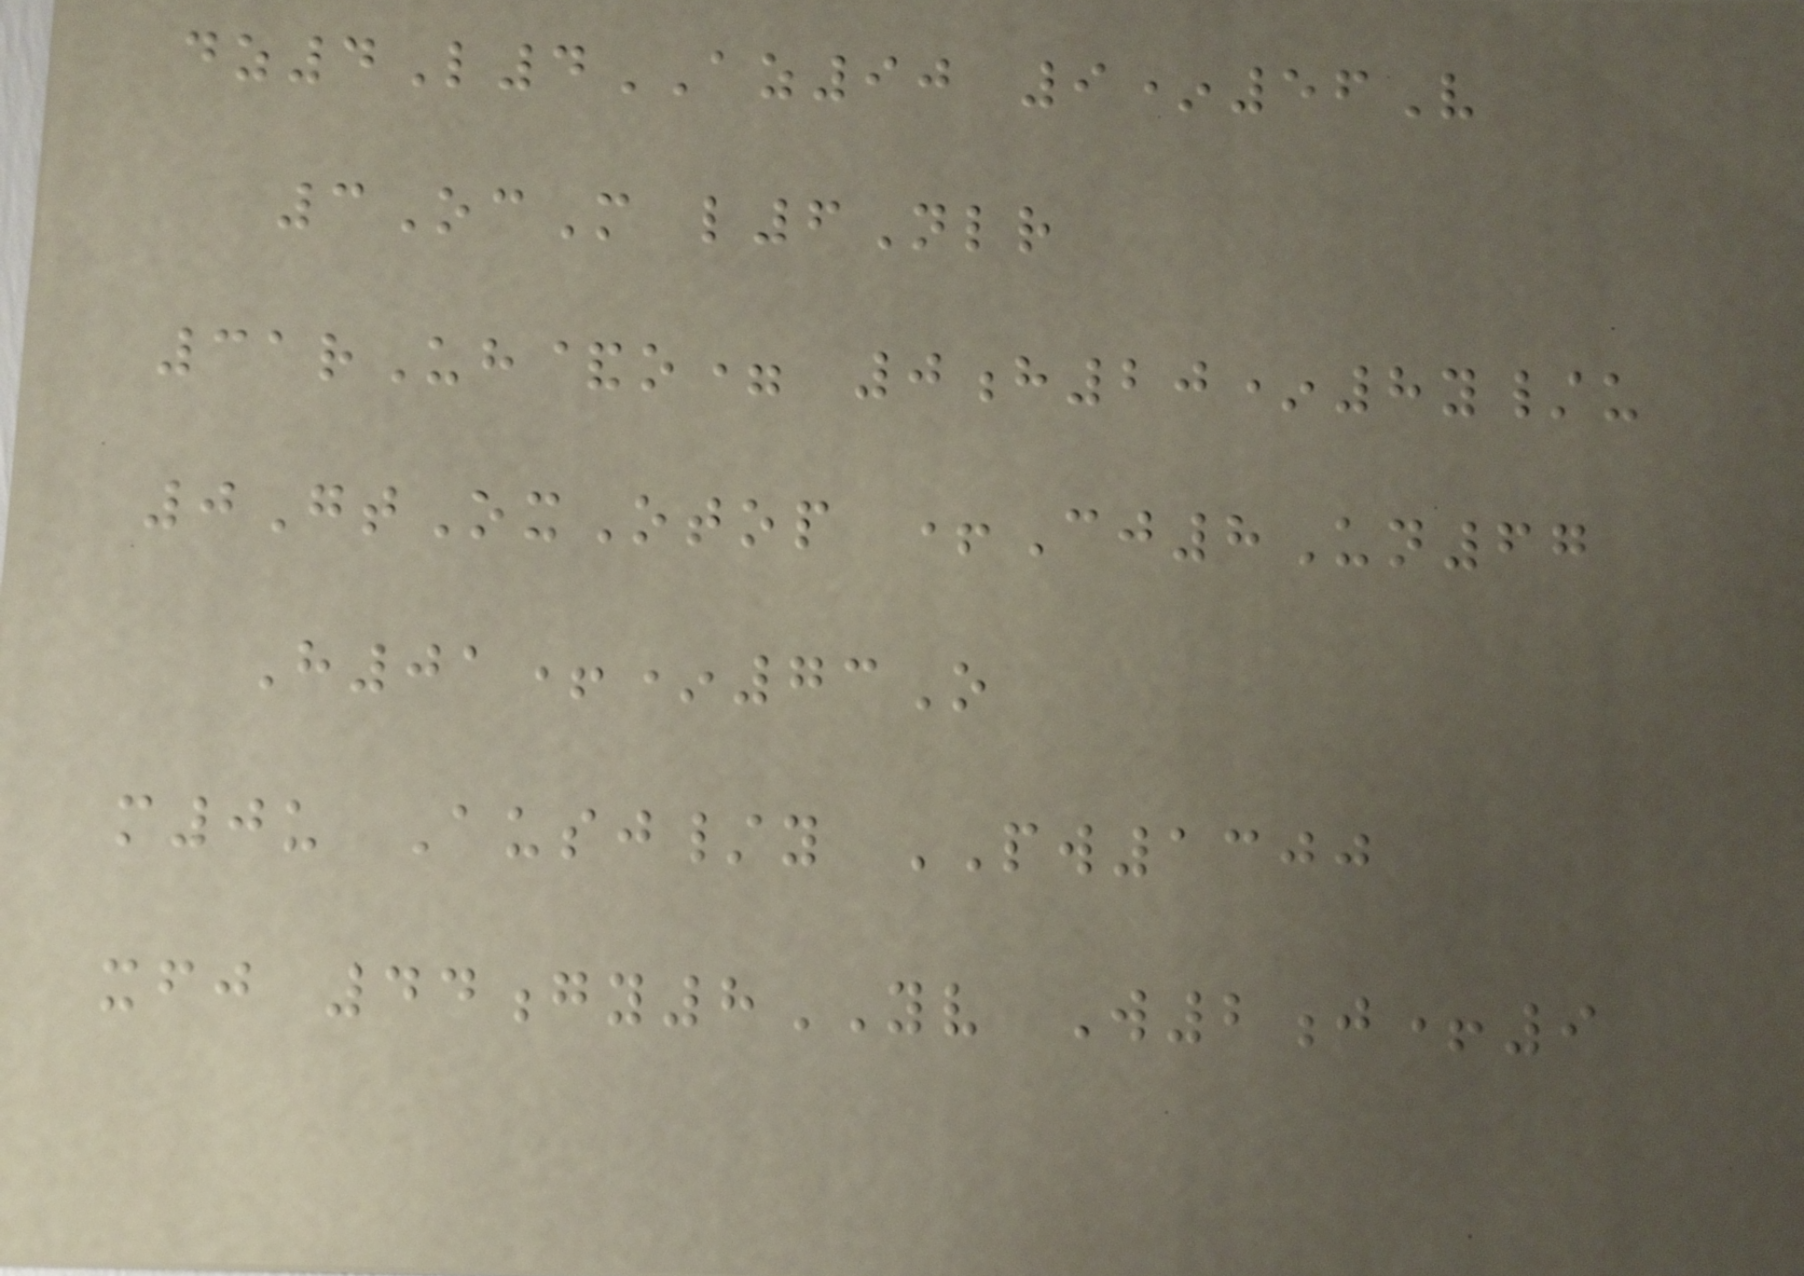dz4L4AZ90 9*56V
3OcM l6Nlr
31rUh&o= 0h20*8y/u
0GtOxOtop +Cj8Un67
H01+*73O
m0u Ausj/y PW1300
xfj 44gy8YV W2j+9
